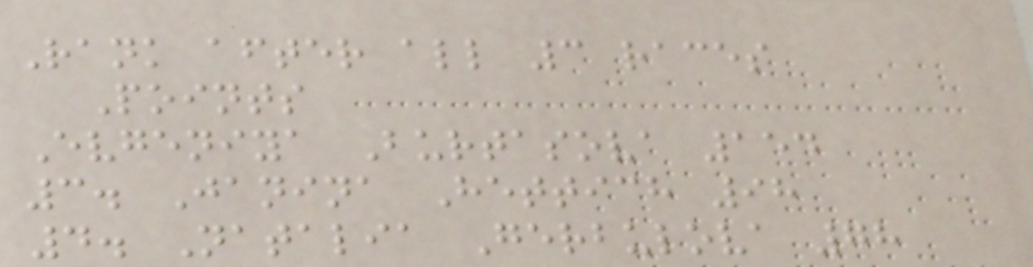Rank after all 3 races
Points
Evgeniya Burtasova 154
3. Janina Hettich 98
4. Natalia Gerbulova 78
